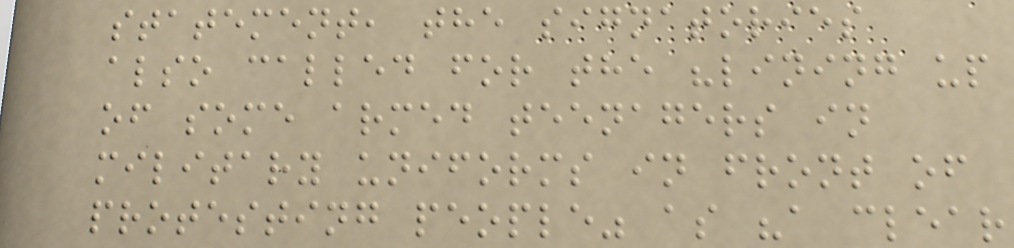statement, the signatories
also called for the "lining up
of some armed teenagers in
military uniforms in front of
protesting people" as "a clear
